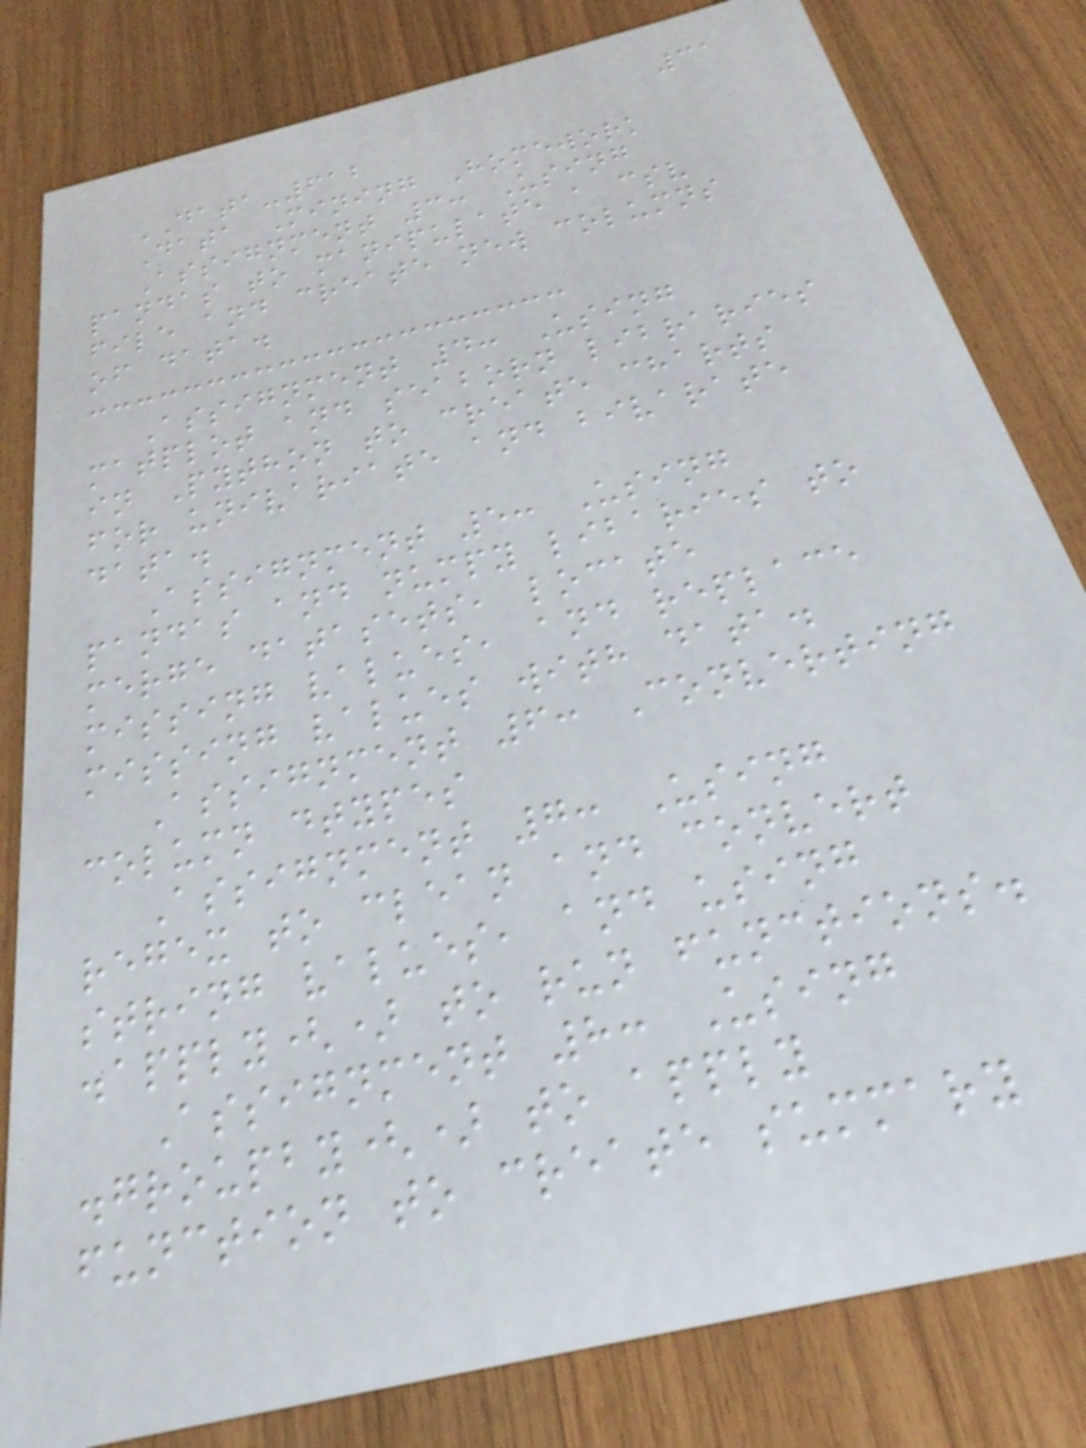31
DATA-612
Data Mining Homework
Assignment 3: Using
pandas to manipulate a csv
file and create new columns
of data.
Assignment 4: Using
matplot and seaborn libraries
in Python to create charts
for univariate and bivarate
data.
Assignment 5: Using
pandas and numpy libaries to
merge datasets, locate
missing values, and replace
missing values with data.
Assignment 6: Converting
column dtypes
Assignment 7: Using
regex to clean and convert
string values, and using
.apply() to run functions.
Assignment 8: Using
.groupby() to apply
function to create summary
